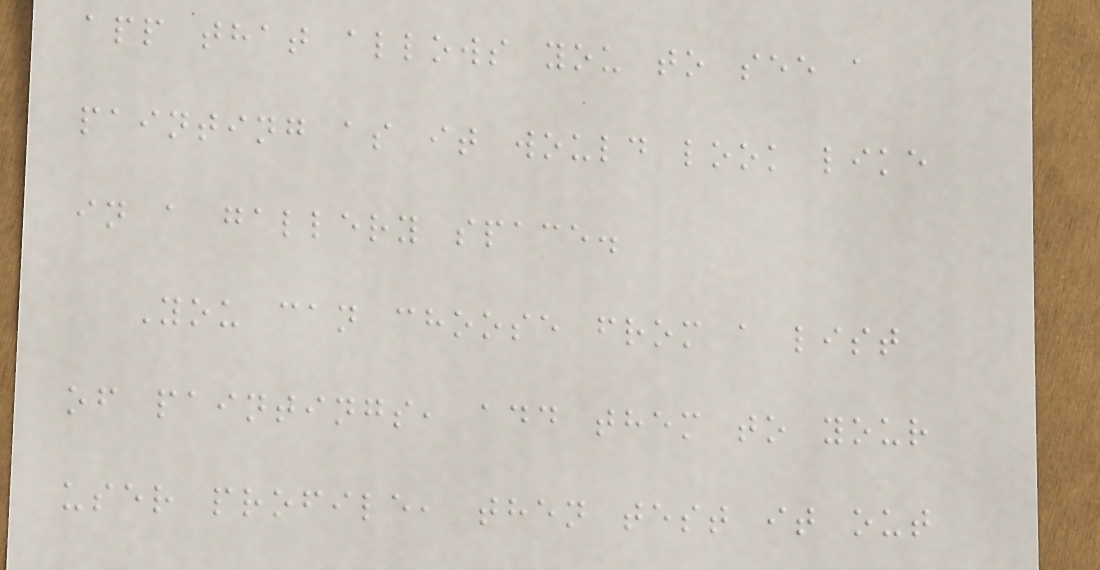app that allows you to see a
painting as it would look like
in a gallery space.
You can choose from a list
of paintings, add them to your
user profile, then test it out
